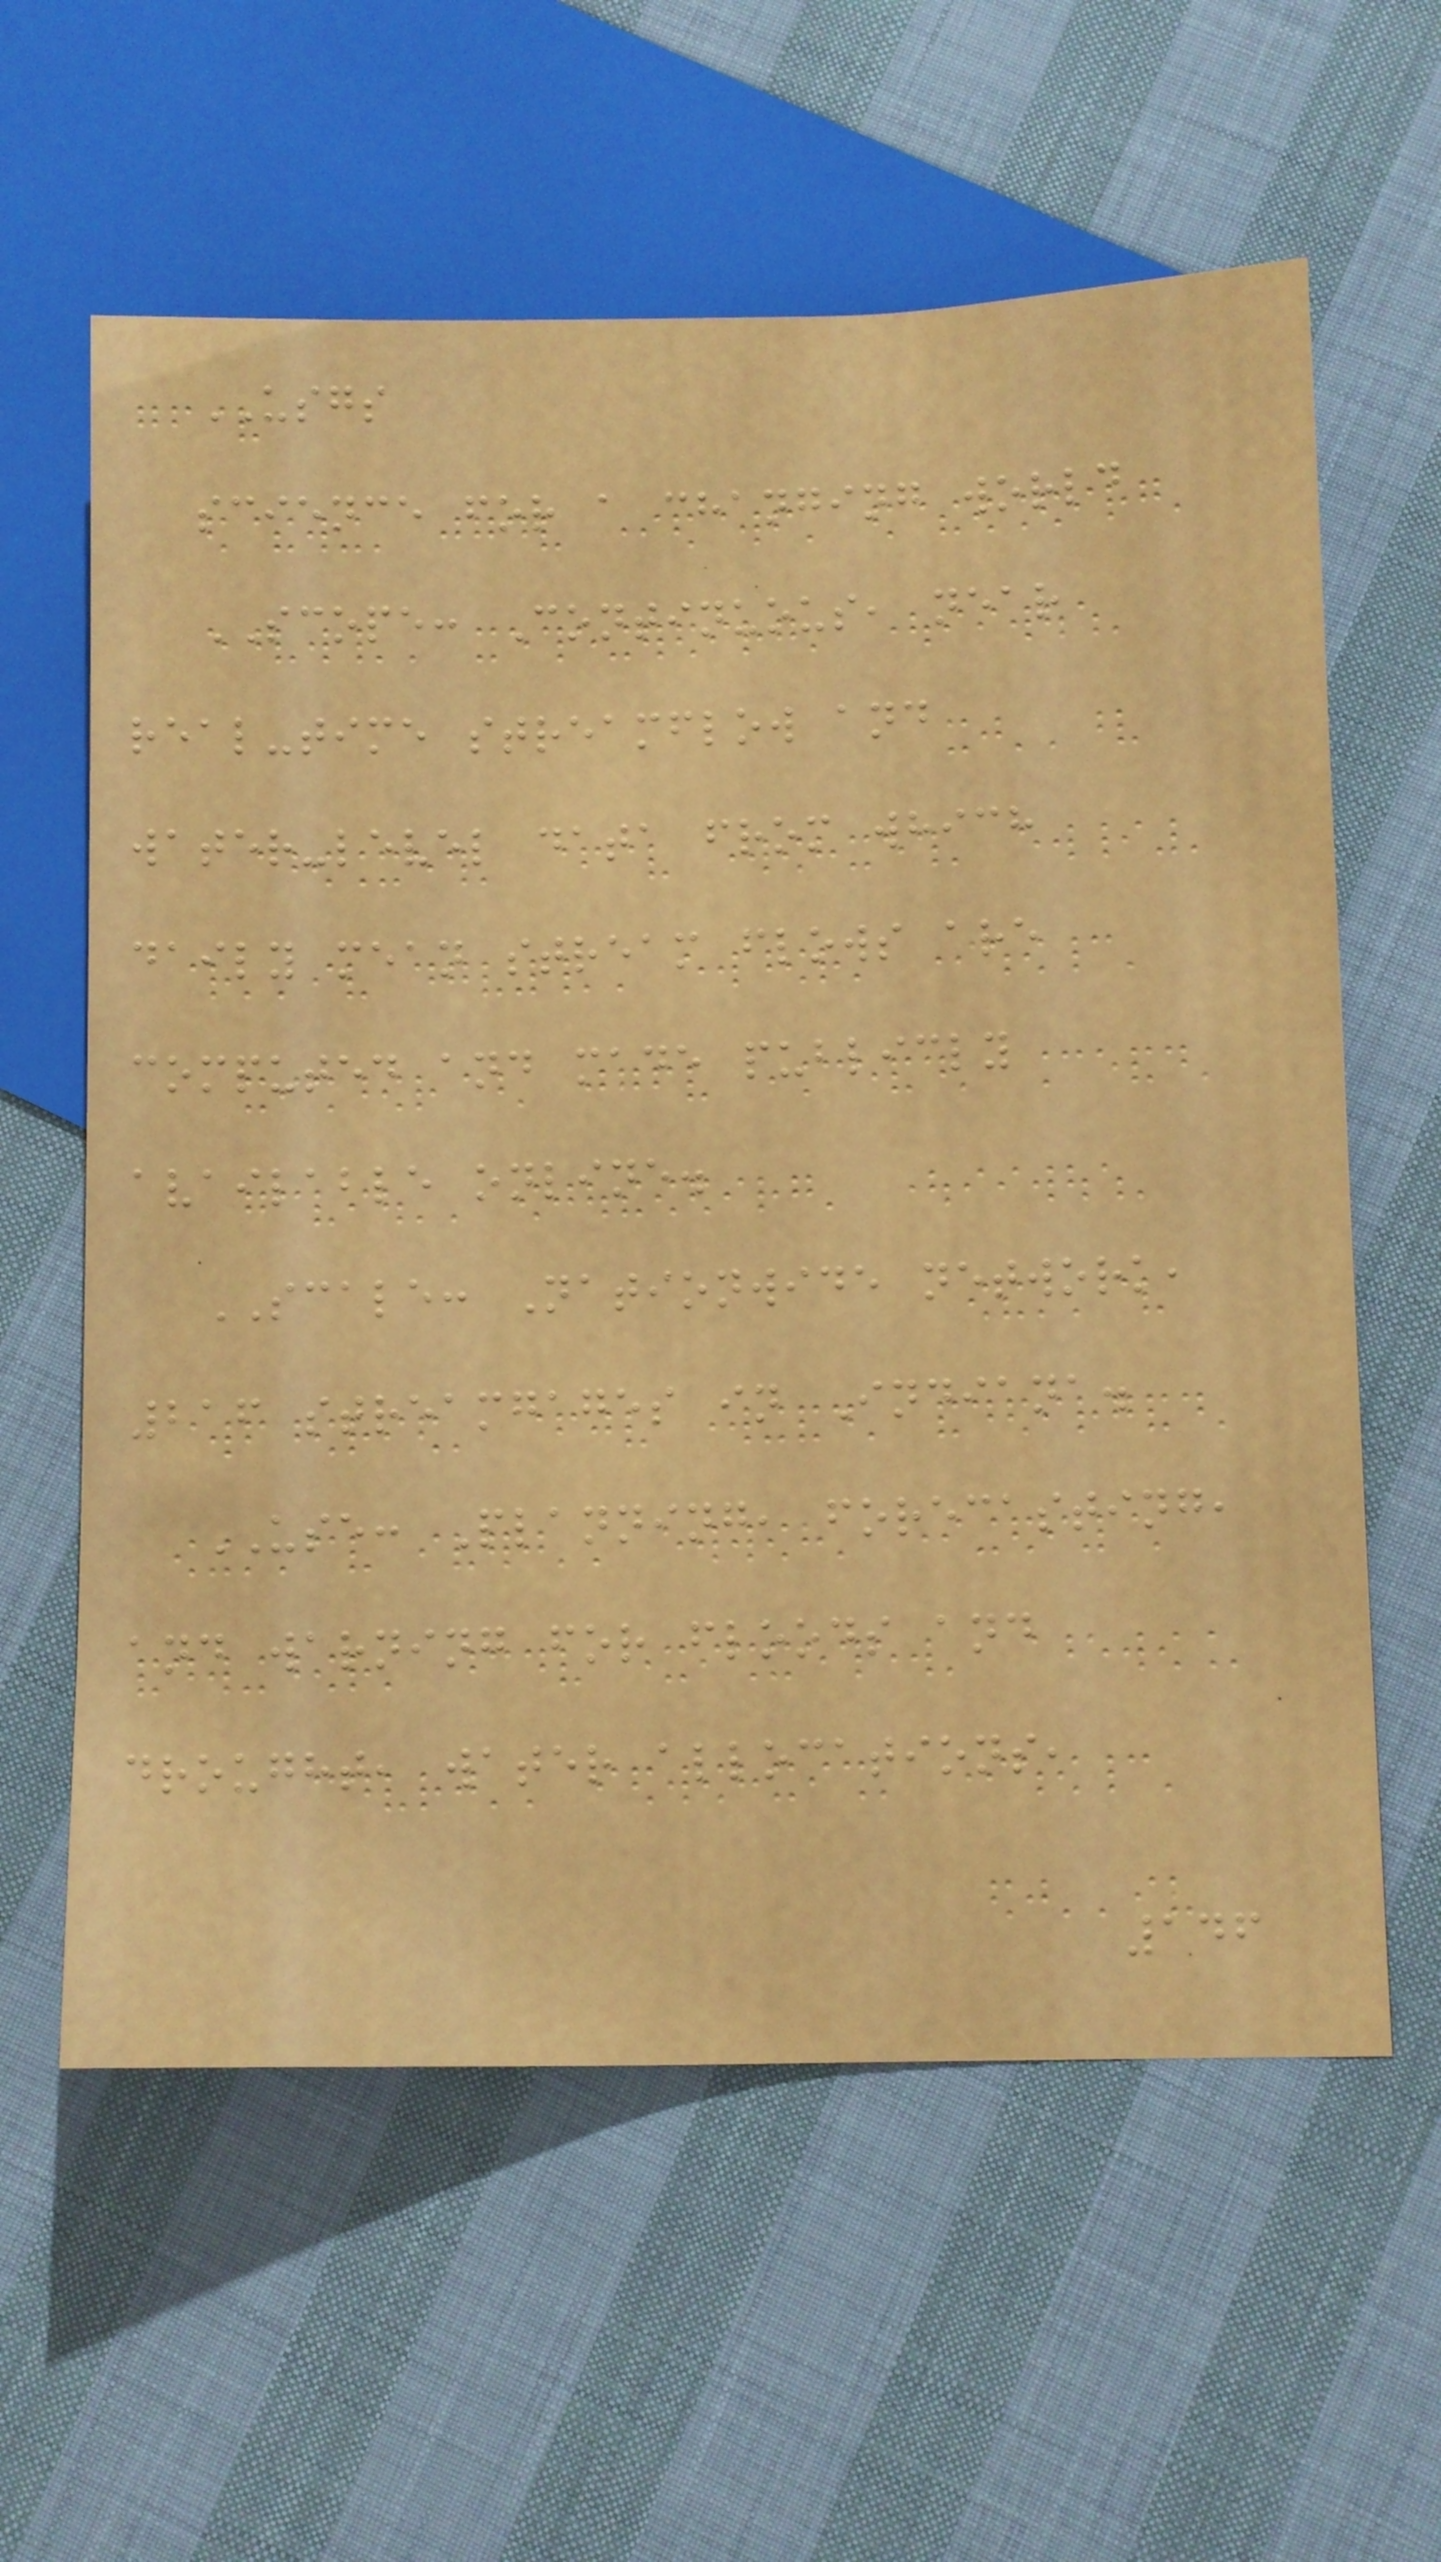USGS
science for a changing world
SCOPE: Continuous, near
real-time streamflow and
water-level data from which
daily mean stream flows are
computed and made publicly
available online.
SCALE: Nationwide network,
216 streamgages in Indiana.
USE: Planning, forecasting,
and warning for floods and
drought, water allocations,
146
